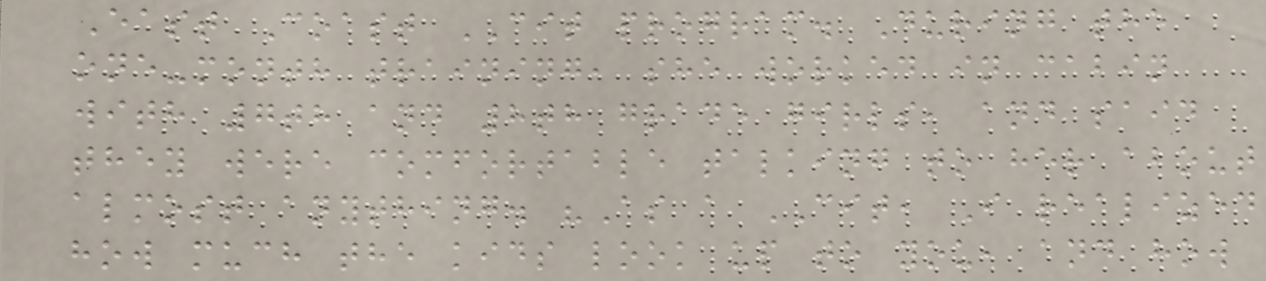East Coast CIT program. During the
one-month training, she worked in cabin
with 7th and 8th grade girls, and said
they were comfortable talking to her about
almost anything. "As a CIT, I realized
how much the kids look up to you, and how
